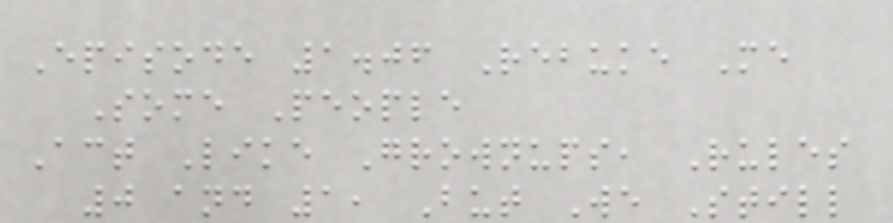Episode 1.06 Rebuke Me
Some People
Act Like Grownups, Rules
0 and 1, But We Still
